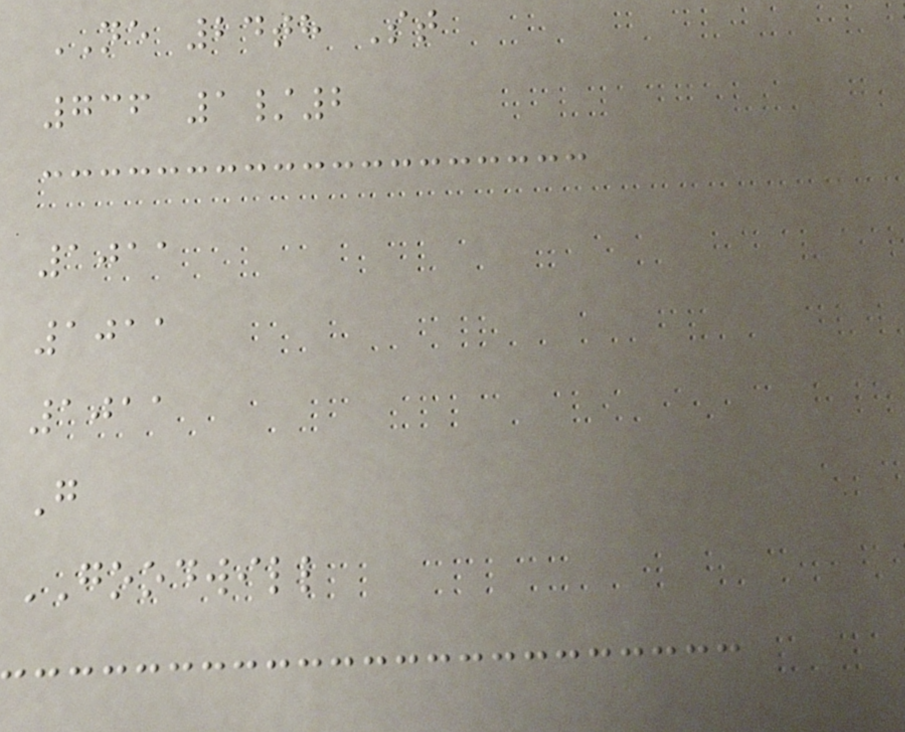NE 24th St
736 1/2
1011
1011
1011
G
GOODWILL
